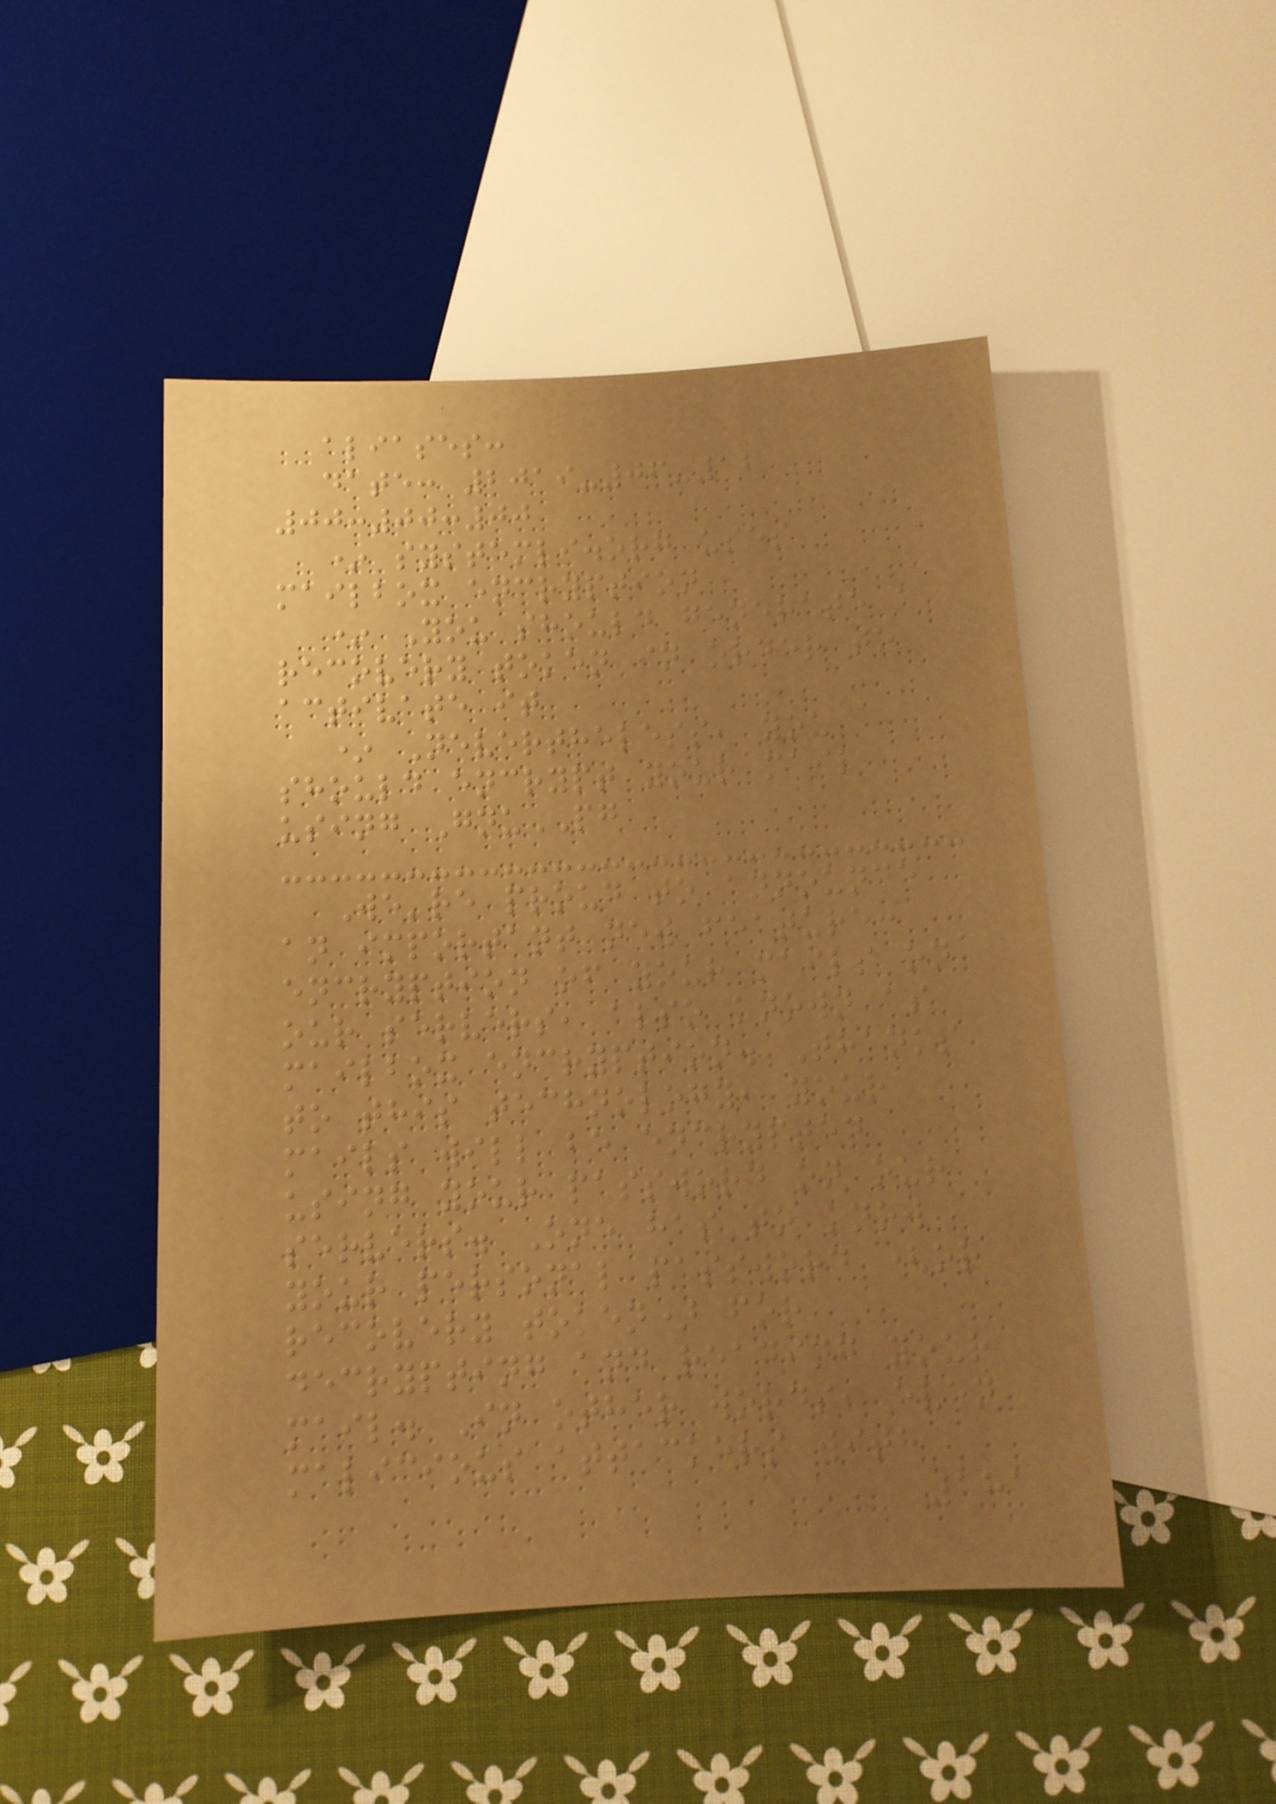aliases:
date: 2019-06-12
00:00:00
* systemli.org uses
mailbox encryption
* You should generate a
recovery token in order to
activate it
* Nevertheless, you
should encrypt your mail
using GnuPG
We're proud to announce
an important new feature:
encryption of your mails on
our servers, also known as
mailbox encryption. Thanks
to this technology, your
mails will be encrypted
using your password on our
servers. One has to know
your personal password (or
recovery token) for
decrypting and reading your
mail. In other words, even
malicious attackers with
181
